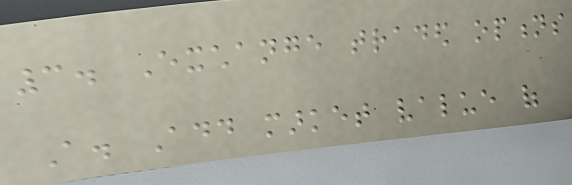3. Exchange traded options
A. Add market value of
